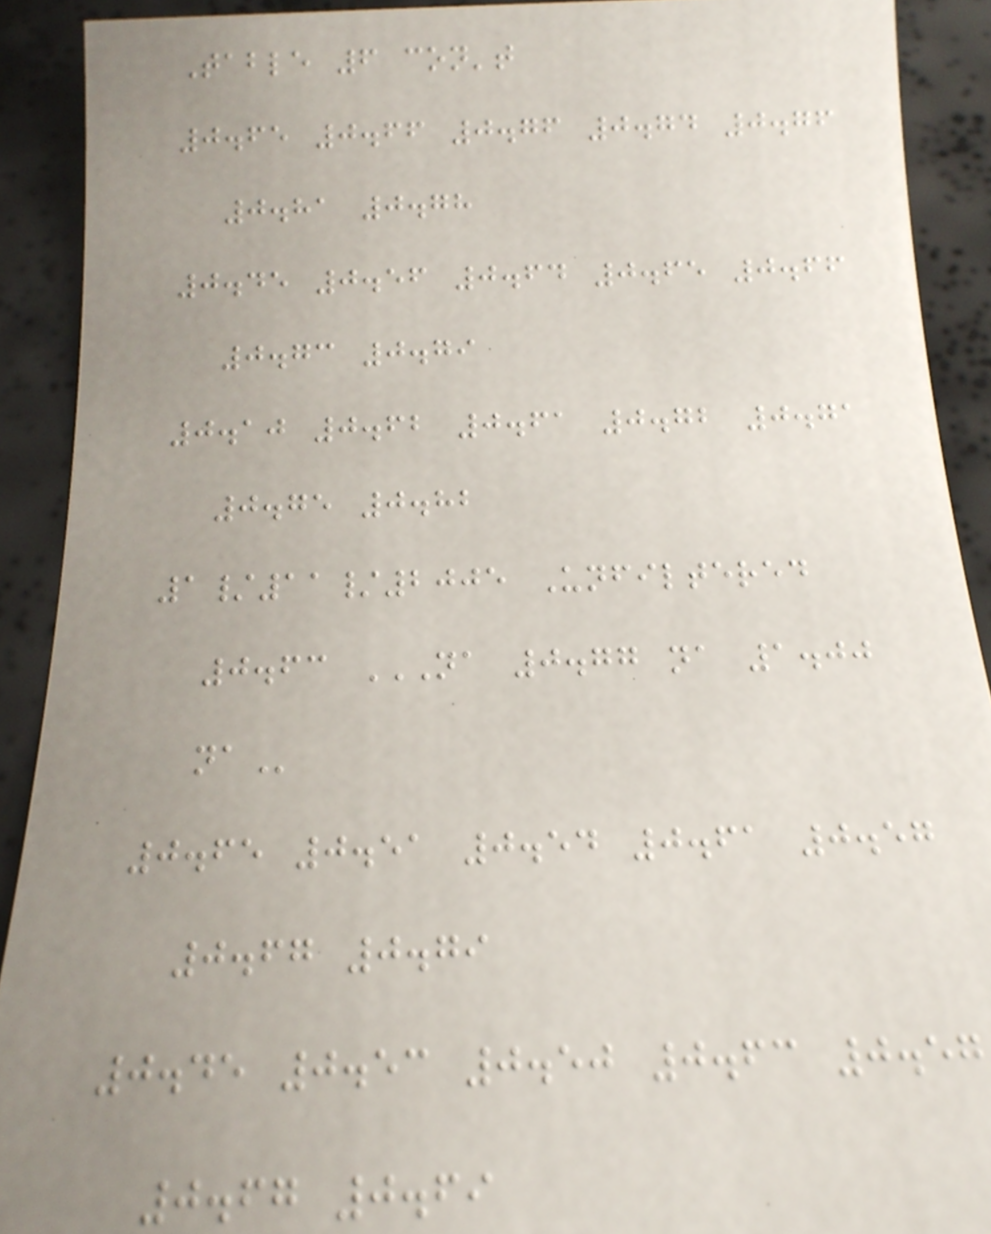Table 6 con't
0.65 0.66 0.76 0.74 0.76
0.81 0.78
0.45 0.56 0.64 0.65 0.66
0.73 0.79
0.10 0.62 0.61 0.72 0.71
0.75 0.82
1/11/2005 Unfiltered
0.63 NA 0.77 NA 1.00
NA
0.65 0.51 0.54 0.61 0.57
0.67 0.79
0.45 0.53 0.50 0.63 0.57
0.67 0.69
